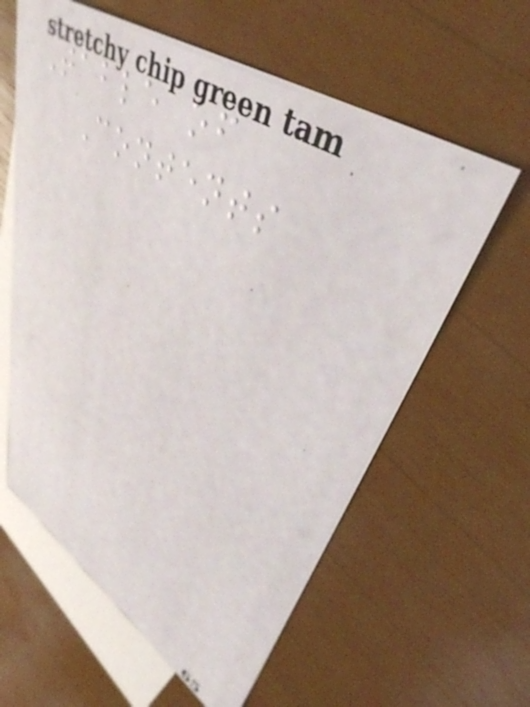Table of
Contents
